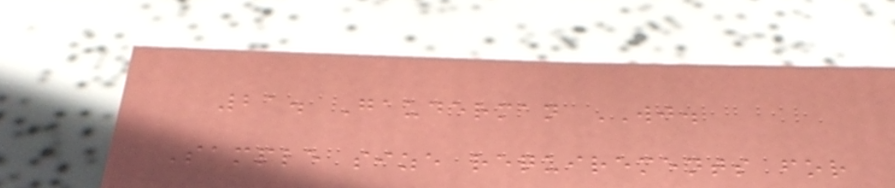21. Gauderman WJ.
Sample size requirements for
